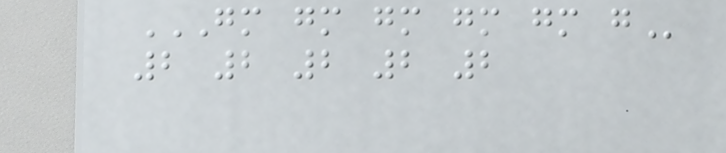GM GM GM GM GM G
2 2 2 2 2
